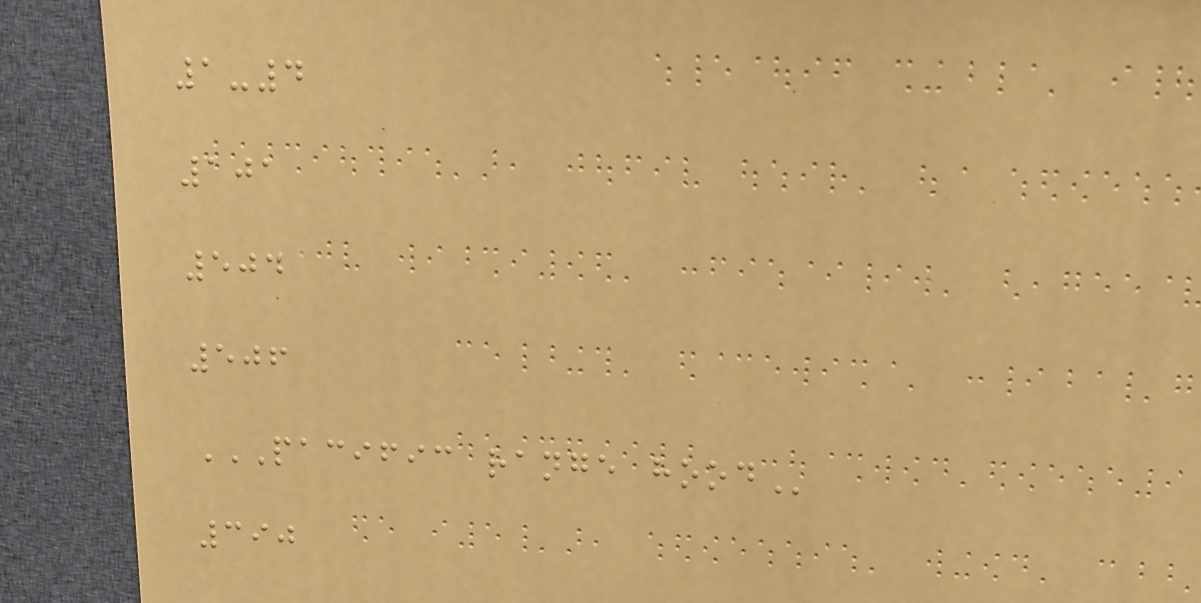1-4
101
504
506
PACIFIC RANGE HOOD
390
